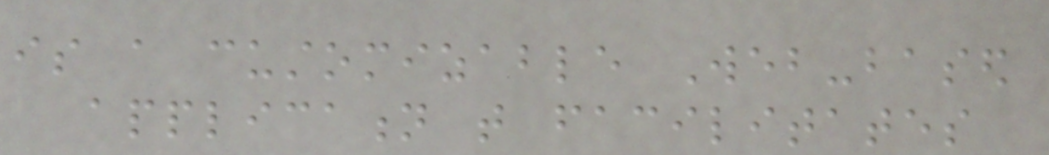is a customizable Web-based
application that facilitates
